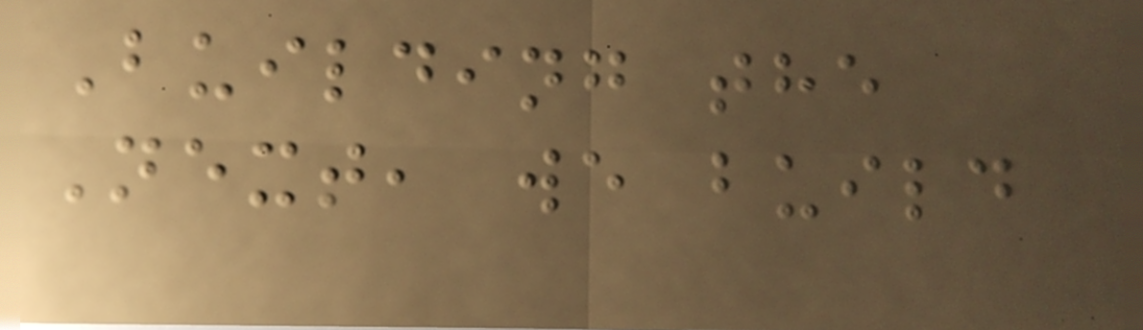Building the
Next, we build
